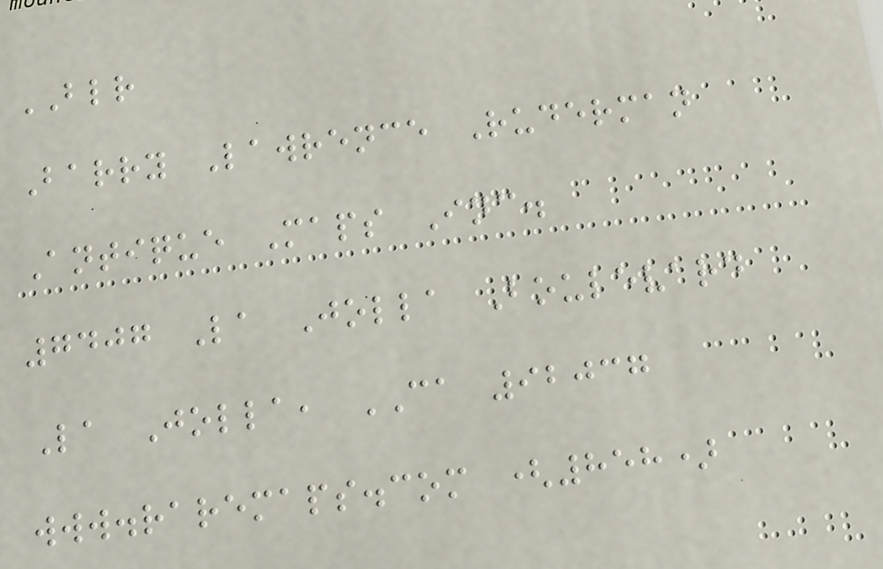BLR
Barry Lawrence Ruderman
Antique Maps Inc.
7407 La Jolla Boulevard
La Jolla, CA 92037
www.raremaps.com (858)
